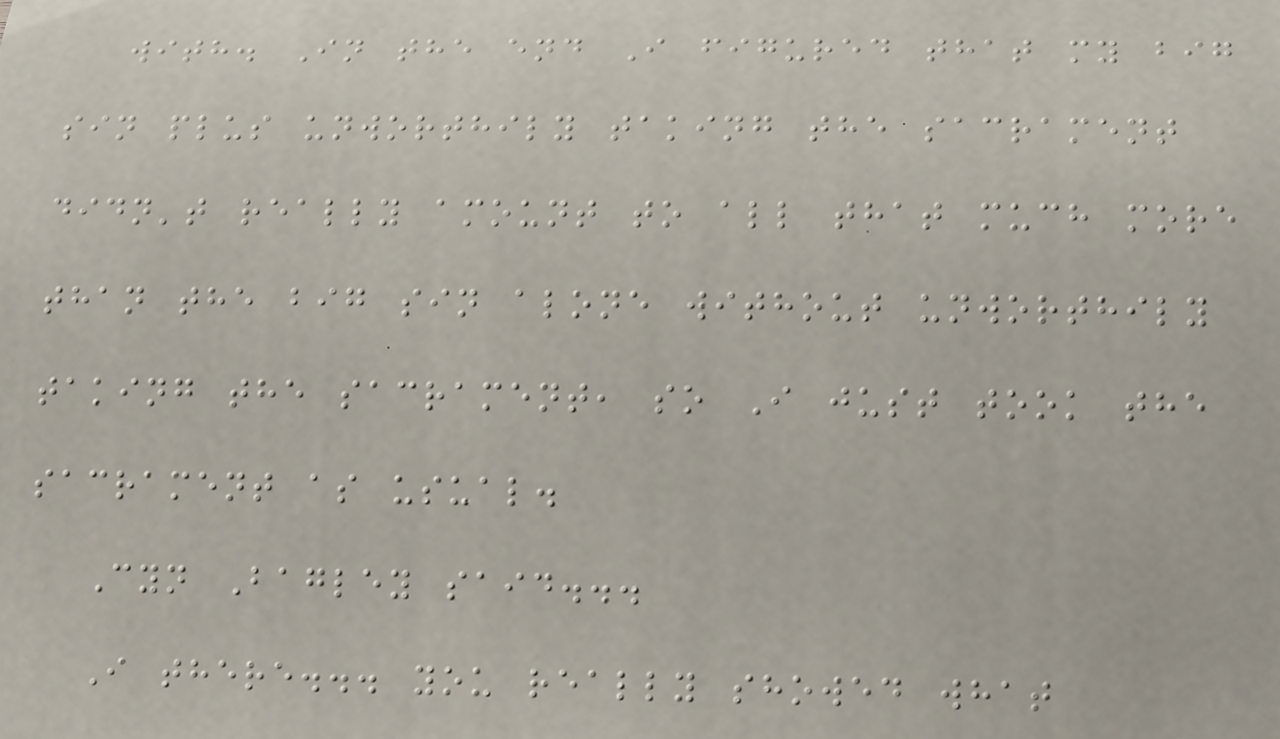with. In the end I figured that my big
sin plus unworthily taking the sacrament
didn't really amount to all that much more
than the big sin alone without unworthily
taking the sacrament, so I just took the
sacrament as usual.
Cyn Bagley said...
I there... you really showed what
